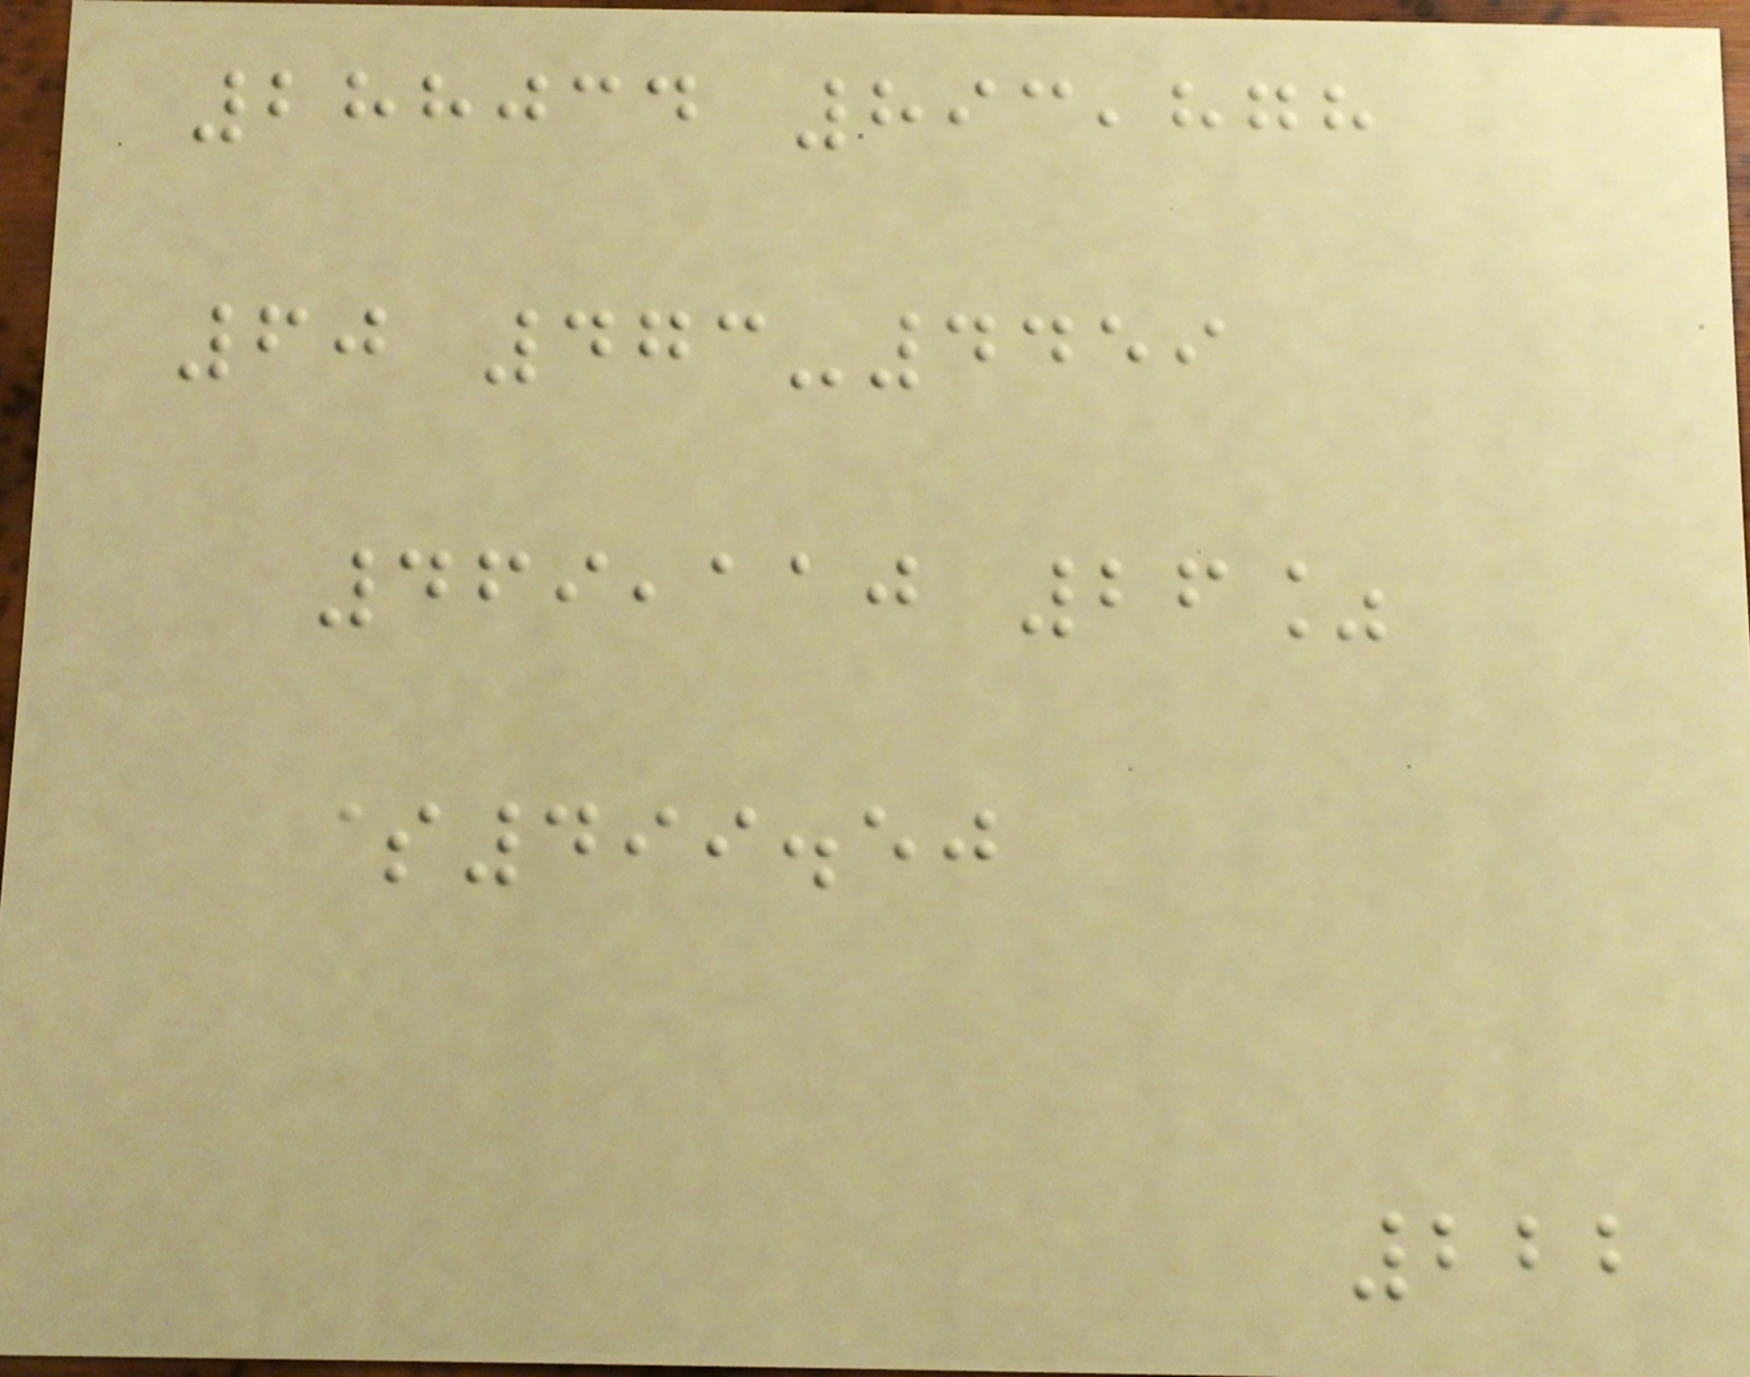288034 893,878
60 473-4459
469,110 26%
$499.50
222
